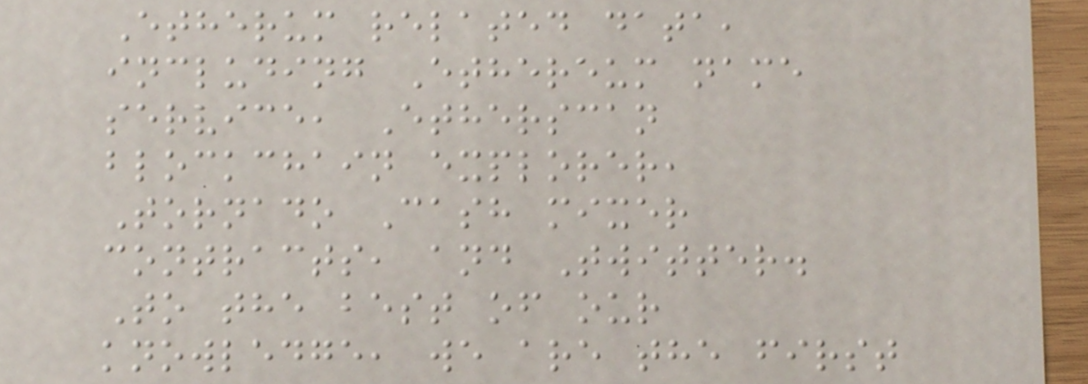Etherum related data,
including Ethereum name
service, Etherscan
blockchain explorer,
Tornado Cash mixer
contracts, and Twitter.
To the best of our
knowledge, we are the first
